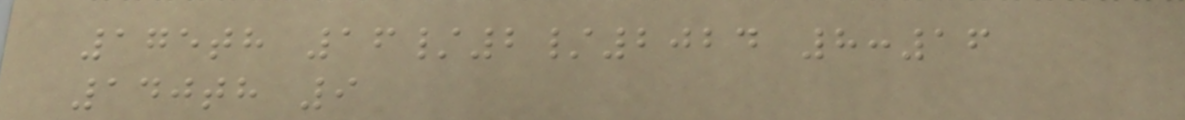175th 16/2/2024 8:16
140th 9
